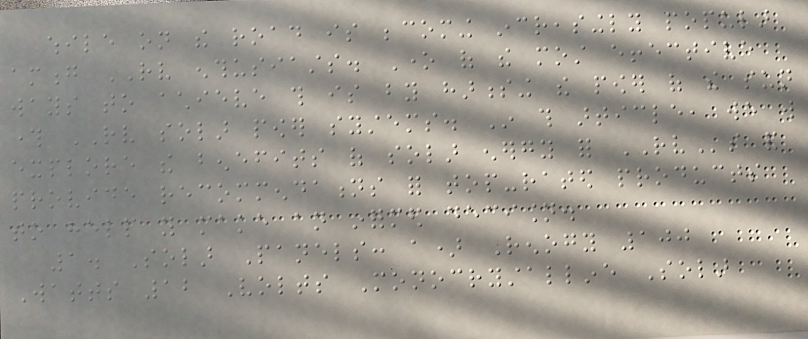while on the road is becoming increasingly popular
among RV enthusiasts. One of the most effective
ways to achieve this is by harnessing the power of the sun
through RV solar power systems. In this article, we will
explore the benefits of solar energy for RVs and
provide recommendations for top-rated products
to help you make an informed decision.
1. Solar Panels: a) Renogy 100
Watts 12 Volts Monocrystalline Solar
